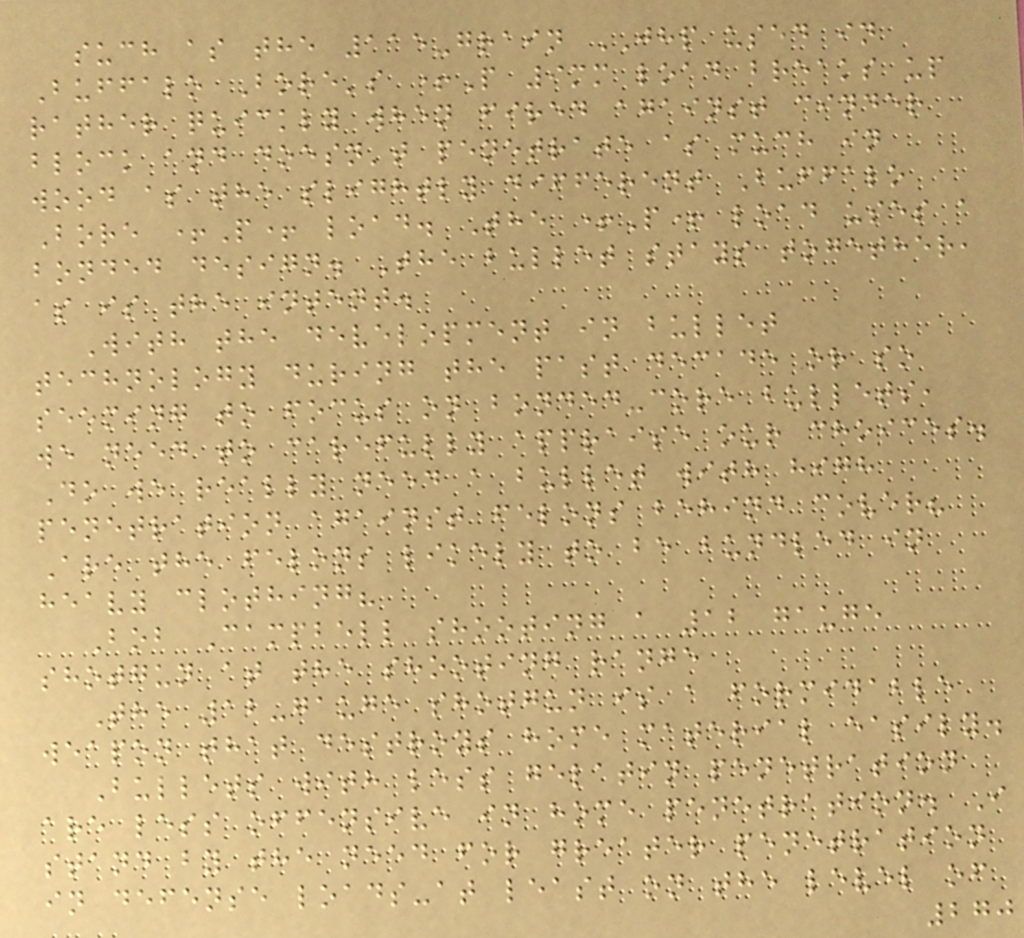such as the 115-grain JHP used in
Buffalo Bore's +P 9mm load breaks up
rather quickly when fired against cinder
block and doesn't penetrate as much in
wood as the slightly different Buffalo
Bore +P+ load. The +P+ load uses a
bonded design. The bullet stays together,
as is the intent.
With the development in bullet
technology during the past decade or so
seeming to focus on bonded-core bullets,
we need to carefully appraise our choices.
Do we really need a bullet with high
penetration against felons behind cover?
Are the felons likely to be bundled in
heavy clothing?
Bob Campbell shooting a 12 gauge
shotgun at the shooting range
The 12-gauge shotgun is a formidable
weapon that destroys home material easily.
Bullets with less gelatin penetration
are less offensive in home penetration. I
stand by the need for greater penetration
in defense loads-at least on the level of
270
